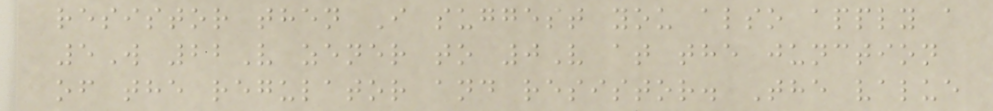resistor then I suggest you also apply a
5W 22V zener to 0V at the junction
of the regulator and resistor. The value
